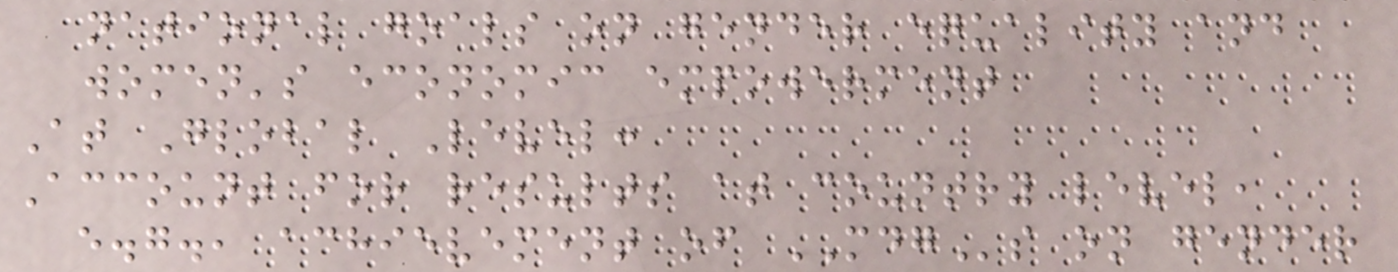national goals on gender equality and
women's economic empowerment
At Global Level:
Account for results at country level,
e.g., achievement of MDGs on gender
